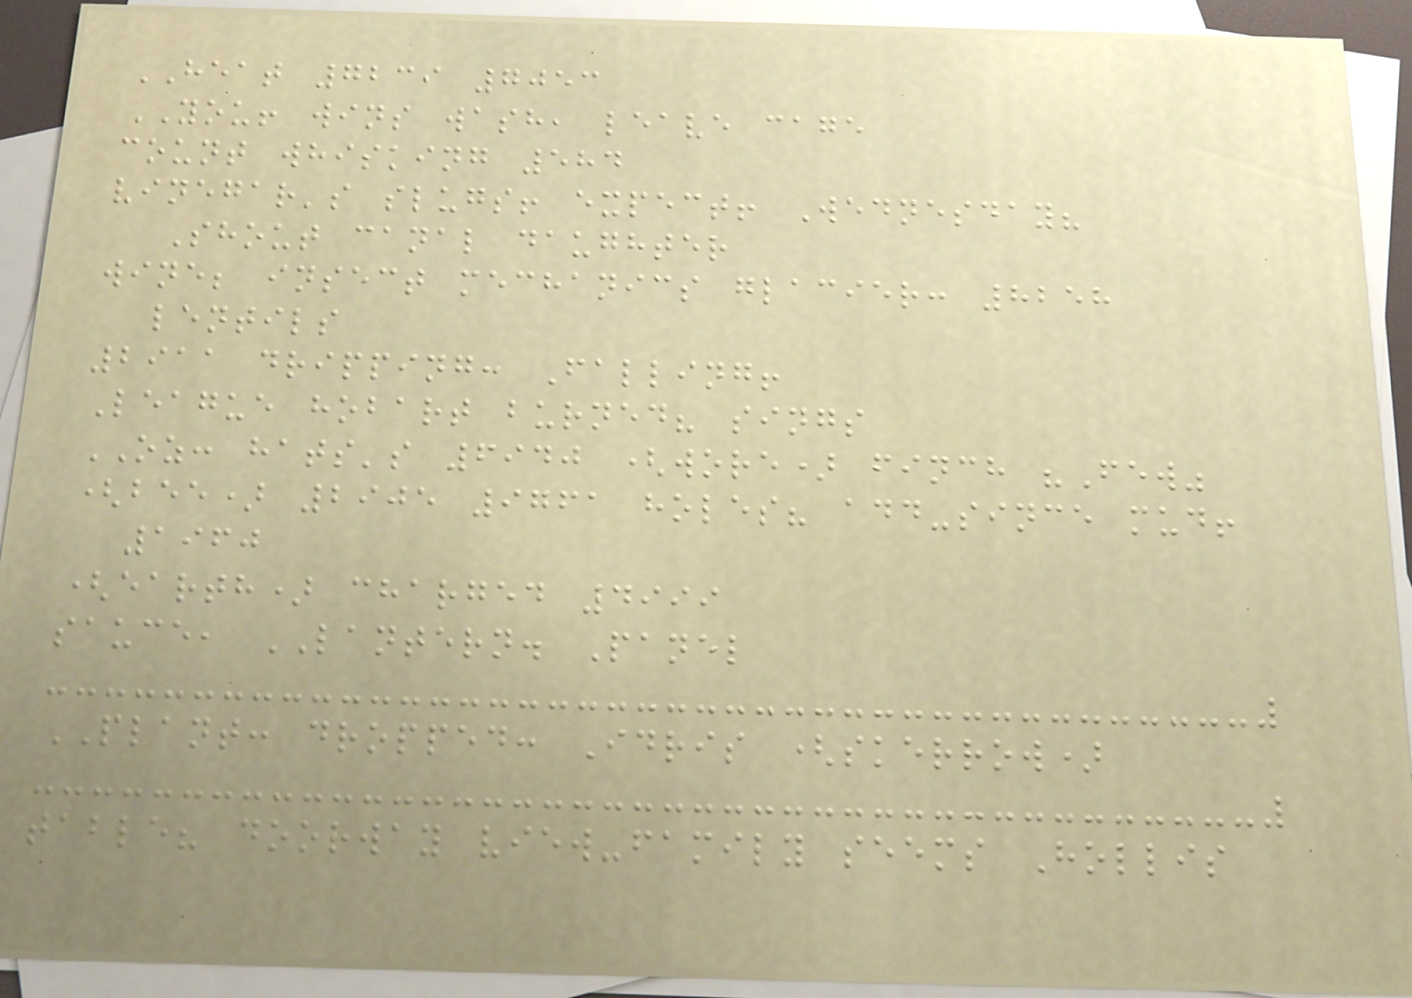HEAT 7239 7053
YOU! wins wash, leave cage
count whisking 584
vinegar's slugs! expect! Wednesday?
Shout canal daughter
wine; insect mechanics glacier: 8258
lentils
2911 dripping: Falling!
League hobart burned? sings
OZ: hats's 6940 (wore) finch "Few"
(bee) 2905 9761 holes? add-since mud!
1960
(earth) charged 4999
sauce, LANTERN. Panel
PLANT: dropped: Idris (skerrow)
table? doorway view-family seems Hollis
